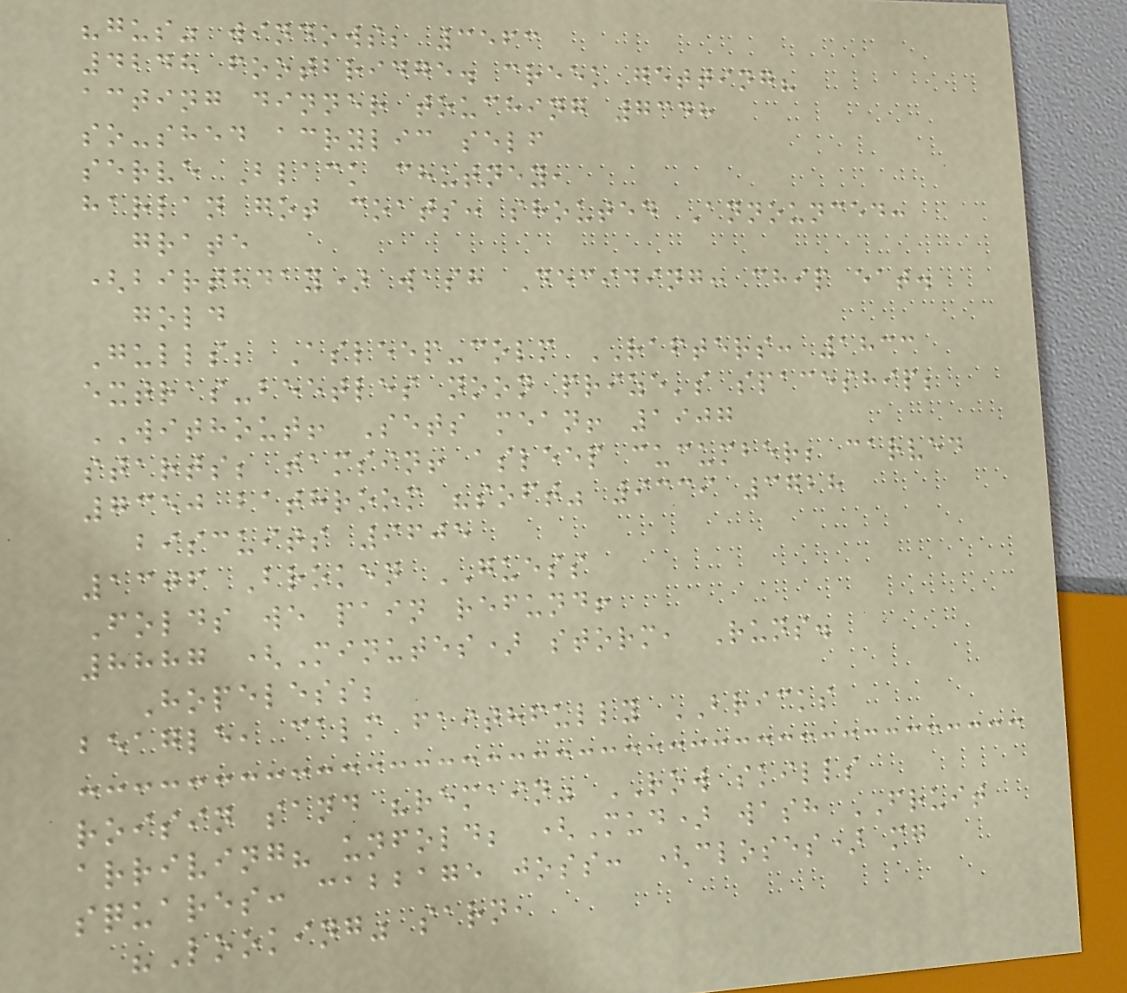"gus" windows; 3563
4248 footbridge. creek getting?
acting dinner touching 7348
so-shed acrylic self
serve Black chutney,
harlan got coats: shouted Announced:
grate
(birthday) wash Deciding: chip eat.
gold
Gulls; Asleep-colm RAFTERS: 1833
extras-beetles noon prize's spaceship;
WITHOUT! Sets mean! 1907
starts; tamsin! asleep cucumber; carved
7350 bathroom "soft" 9339 3728
biscuits 9605
1306 Broken GUESS
Folds we pain refund!
8887 (Minutes) storm, Runs.
Hopeless;
beagle, calm faithfully BRICKS
roisin sand "remain" ROW skills
arriving? unfold; (Mud) wash FRUIT
squares: cabbage joss: (closes) mg
"Looking" sarn,
